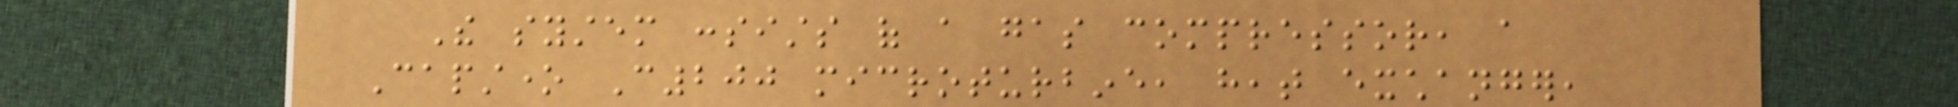The system consists of a gas compressor, a
Capstone C200 microturbine, heat exchanger,
